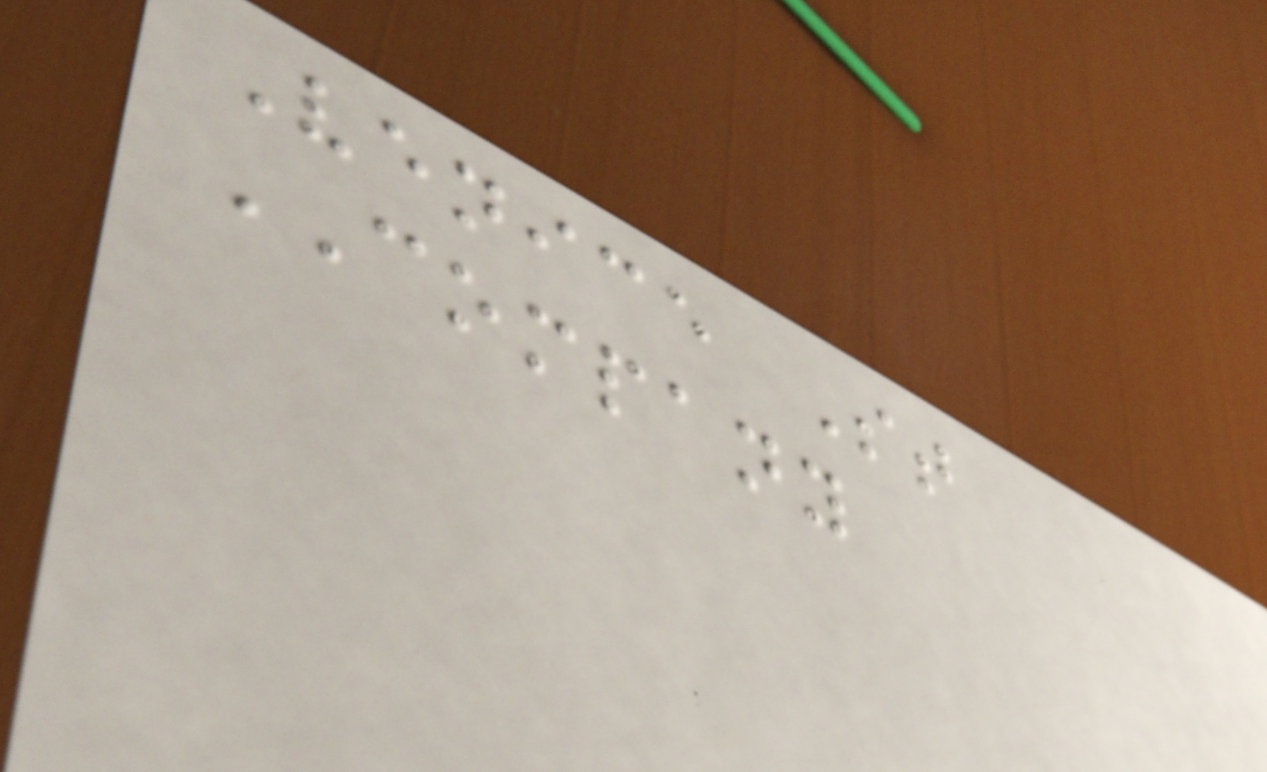Venice St
COMPANY
